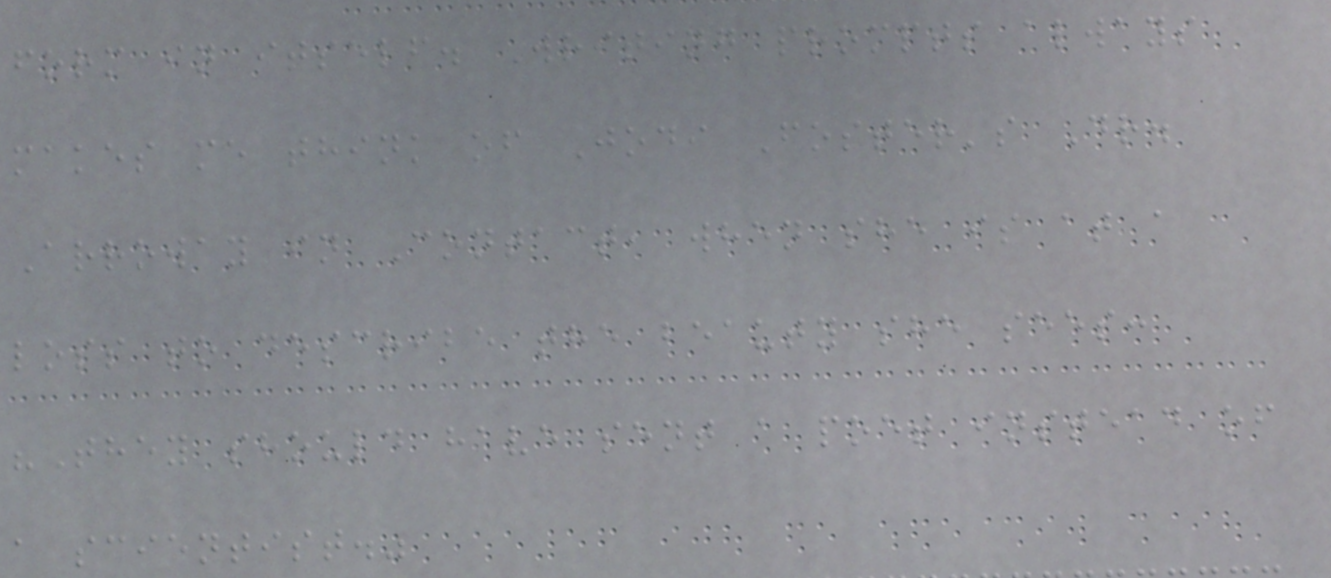form in itself. Writing prompts always
makes me think of Jodi Foster's Dr.
Arroway in Contact, when she is at a
loss to describe the beauty she sees:
"They should have sent a poet instead of
a scientist."
